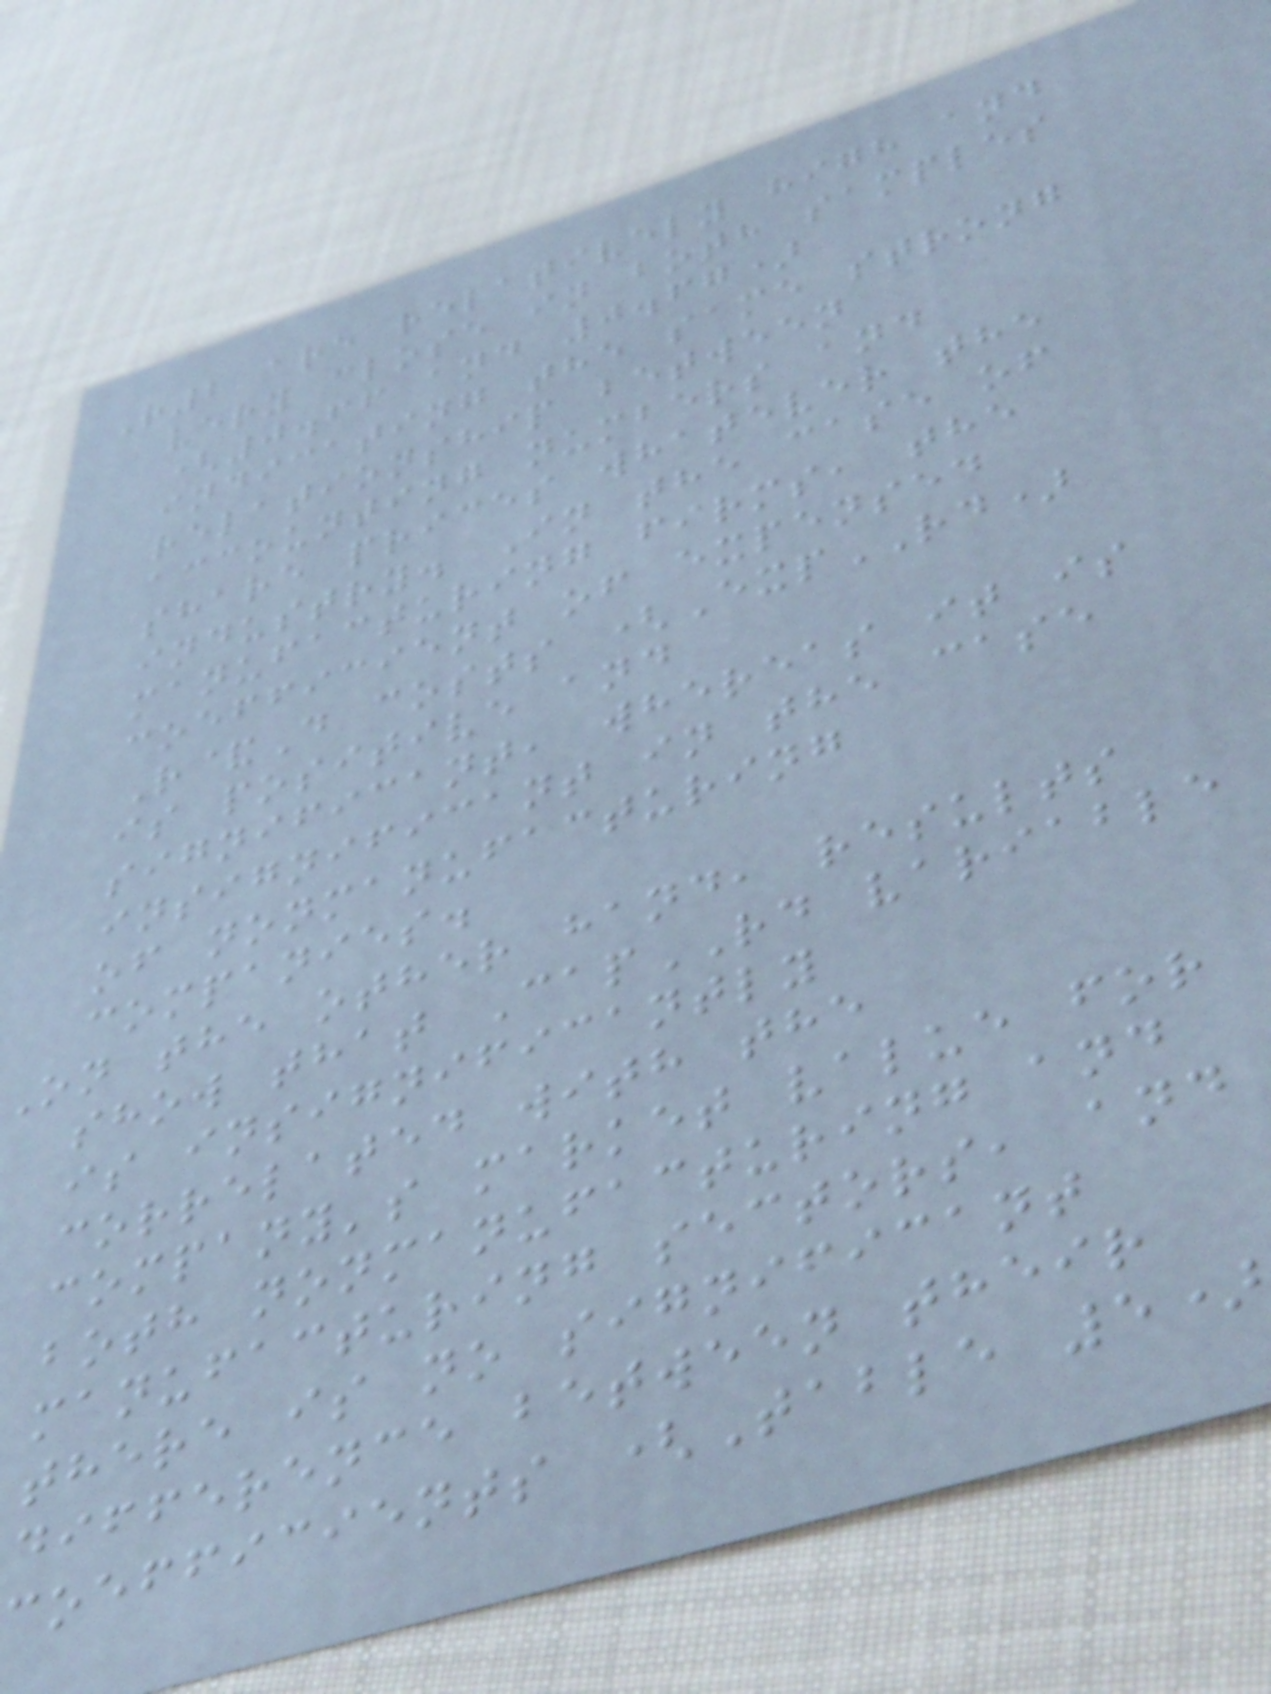R2 are relatively high and
very close in both samples
(0.66 and 0.67)
indicating the same strong
relationship between
accounting numbers and
share prices whatever the
industry. In the case of
manufacturing firms, the
coefficient of expensed
R&D costs (ExpRD)
is positive and
significant, whereas it is
insignificant in the case
of nonmanufacturing
companies.
On the other hand, results
show that CapRD variable
is insignificantly
correlated with the
company's market value for
both nonmanufacturing and
manufacturing sectors, and
there is no significant
difference between their
coefficients (Table 5)
